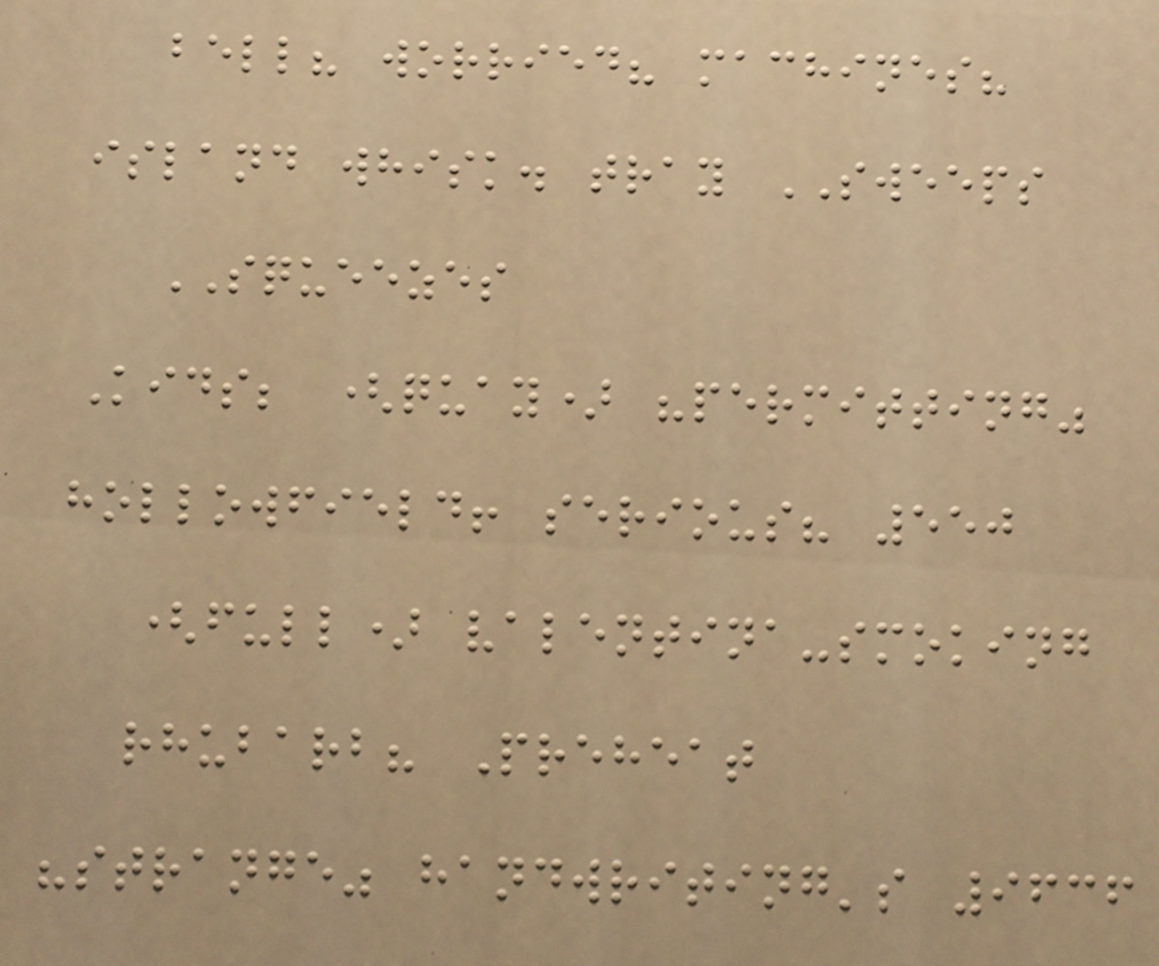bell? worried? machines?
island whisk. tray SWEEPS
SQUEEZES
Kids; (quay) "permitting"
hollowfield! serious? 550
(full) valentina-smoking
rhubarb? Preheat
"strange" handwriting's 9636
